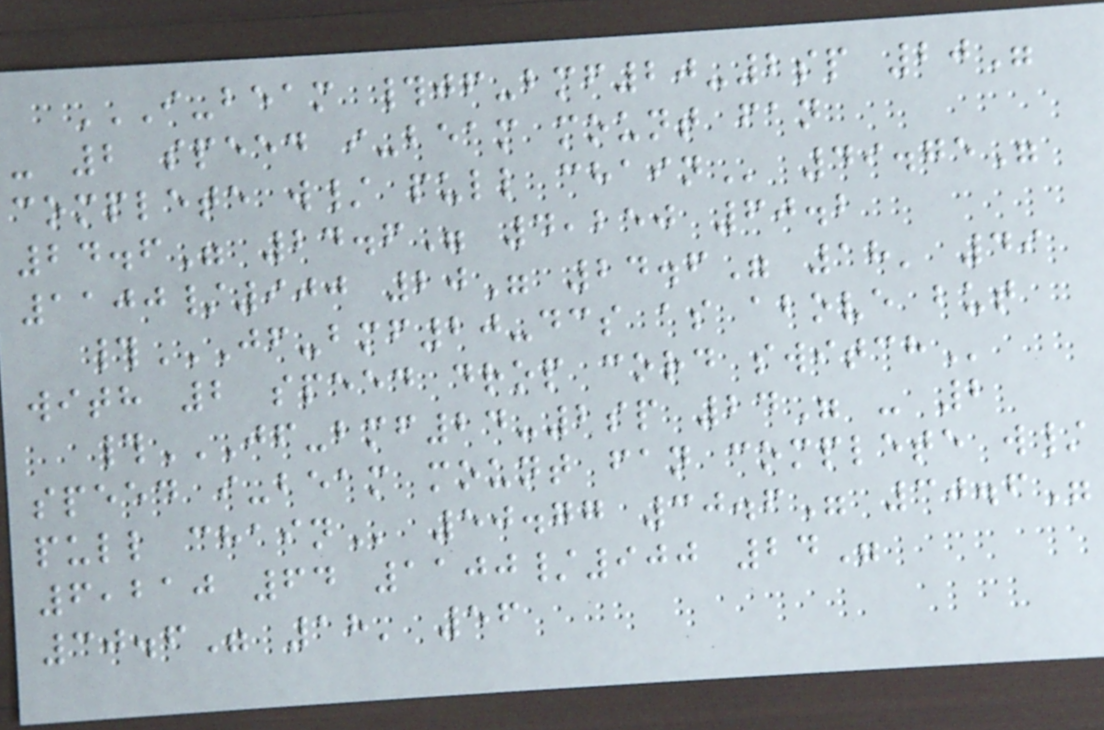I-BEAM #JF-BMF20-2SP 20"
- 2 SPEED I-BEAM MOUNT FAN
COMPLETE W/ PULL CHAIN 49.75"
24.6" 24.6" 4,250 60.2
1100/900 20" 24.6" 18' 49
#JF-BMF20-DCS AS ABOVE BUT
WITH 2 SPEED DROP CORD SWITCH
#JF-BMF24-2SP 24" - 2
SPEED I-BEAM MOUNT FAN COMPLETE W/
PULL CHAIN 50.77 30.6" 30.6"
6,210 64 1100/900 24"
30.6" 18' 56
